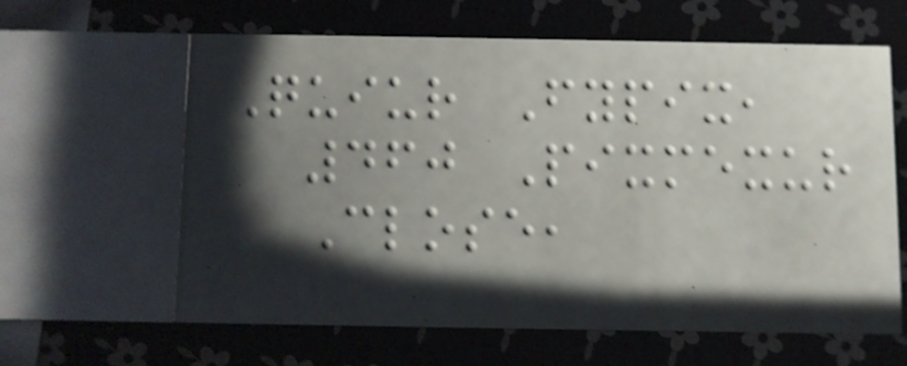Quiur Fypix,
460 Pixmexur
Close,
